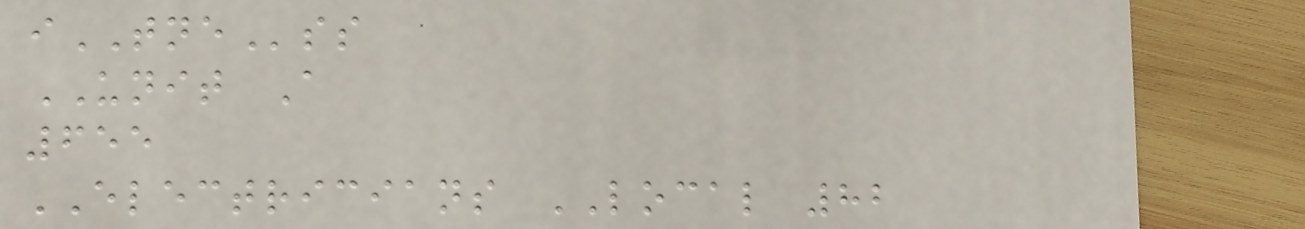iTNEss
UNIT A
655
ELECTRICIANS LOCAL 82
